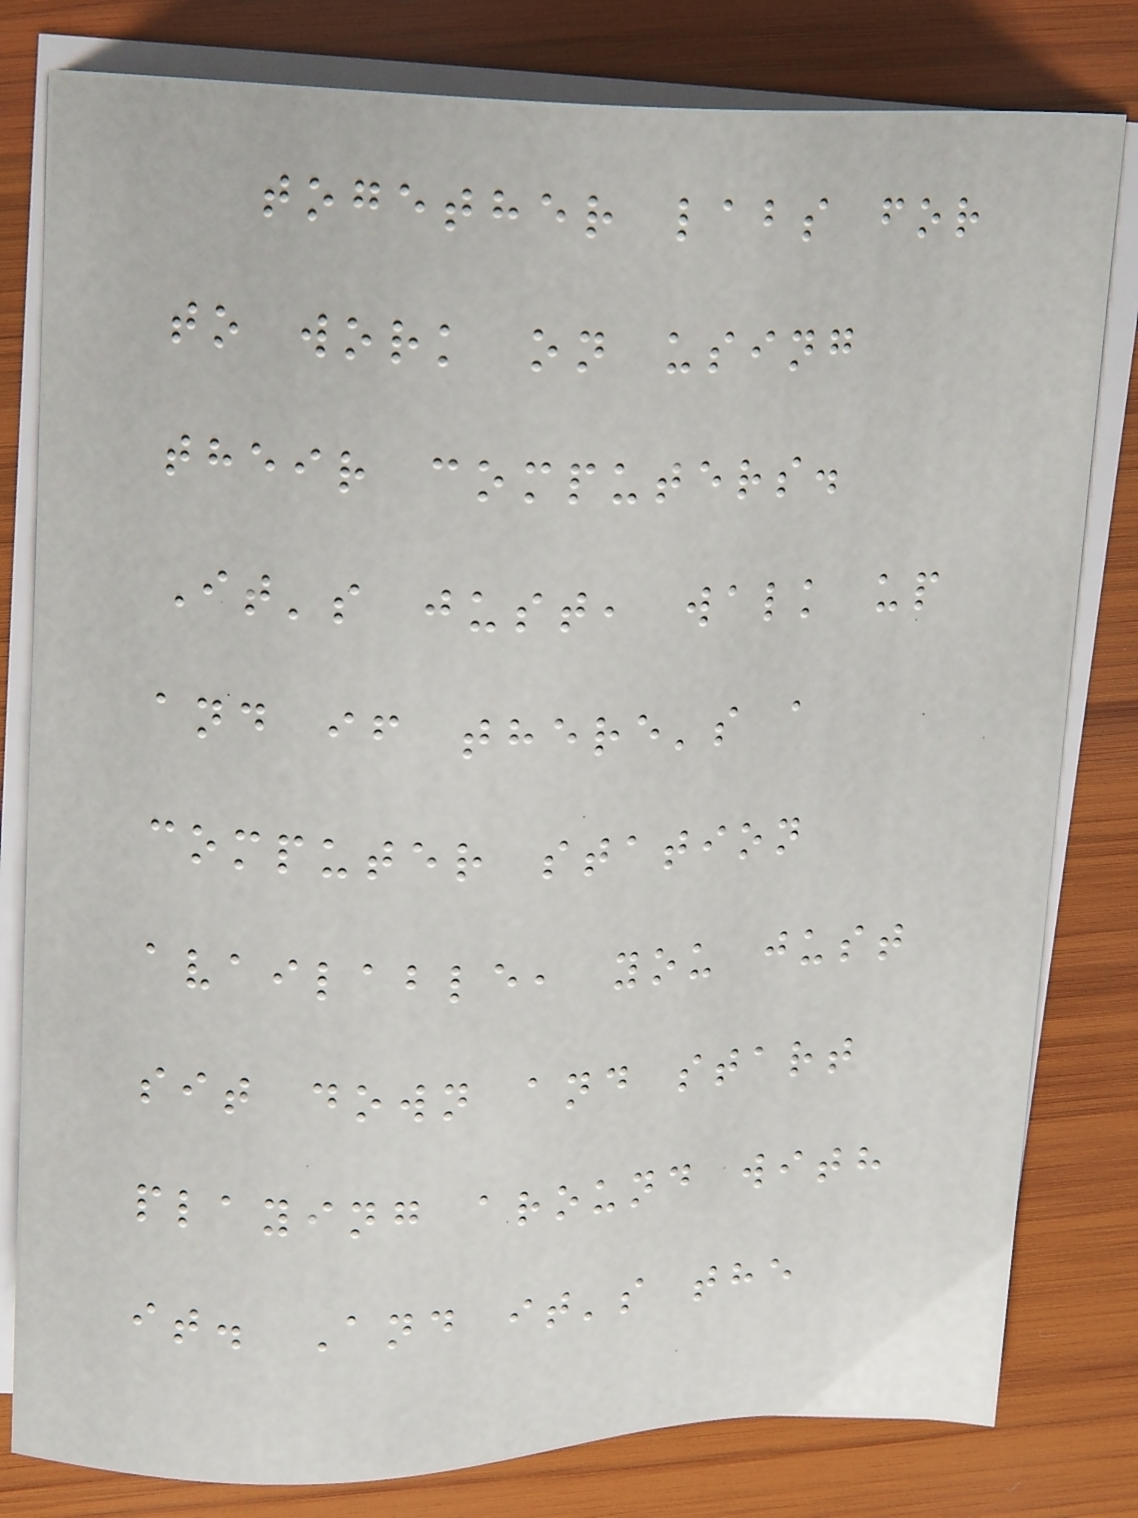together labs for
to work on using
their computers.
It's just, walk up
and if there's a
computer station
available, you just
sit down and start
playing around with
it. And it's the
